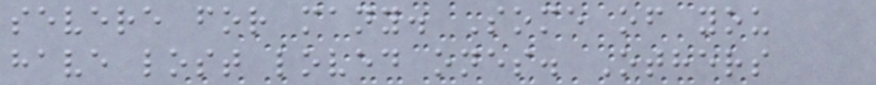severe for many. Some of you
have lost loved ones. Others
